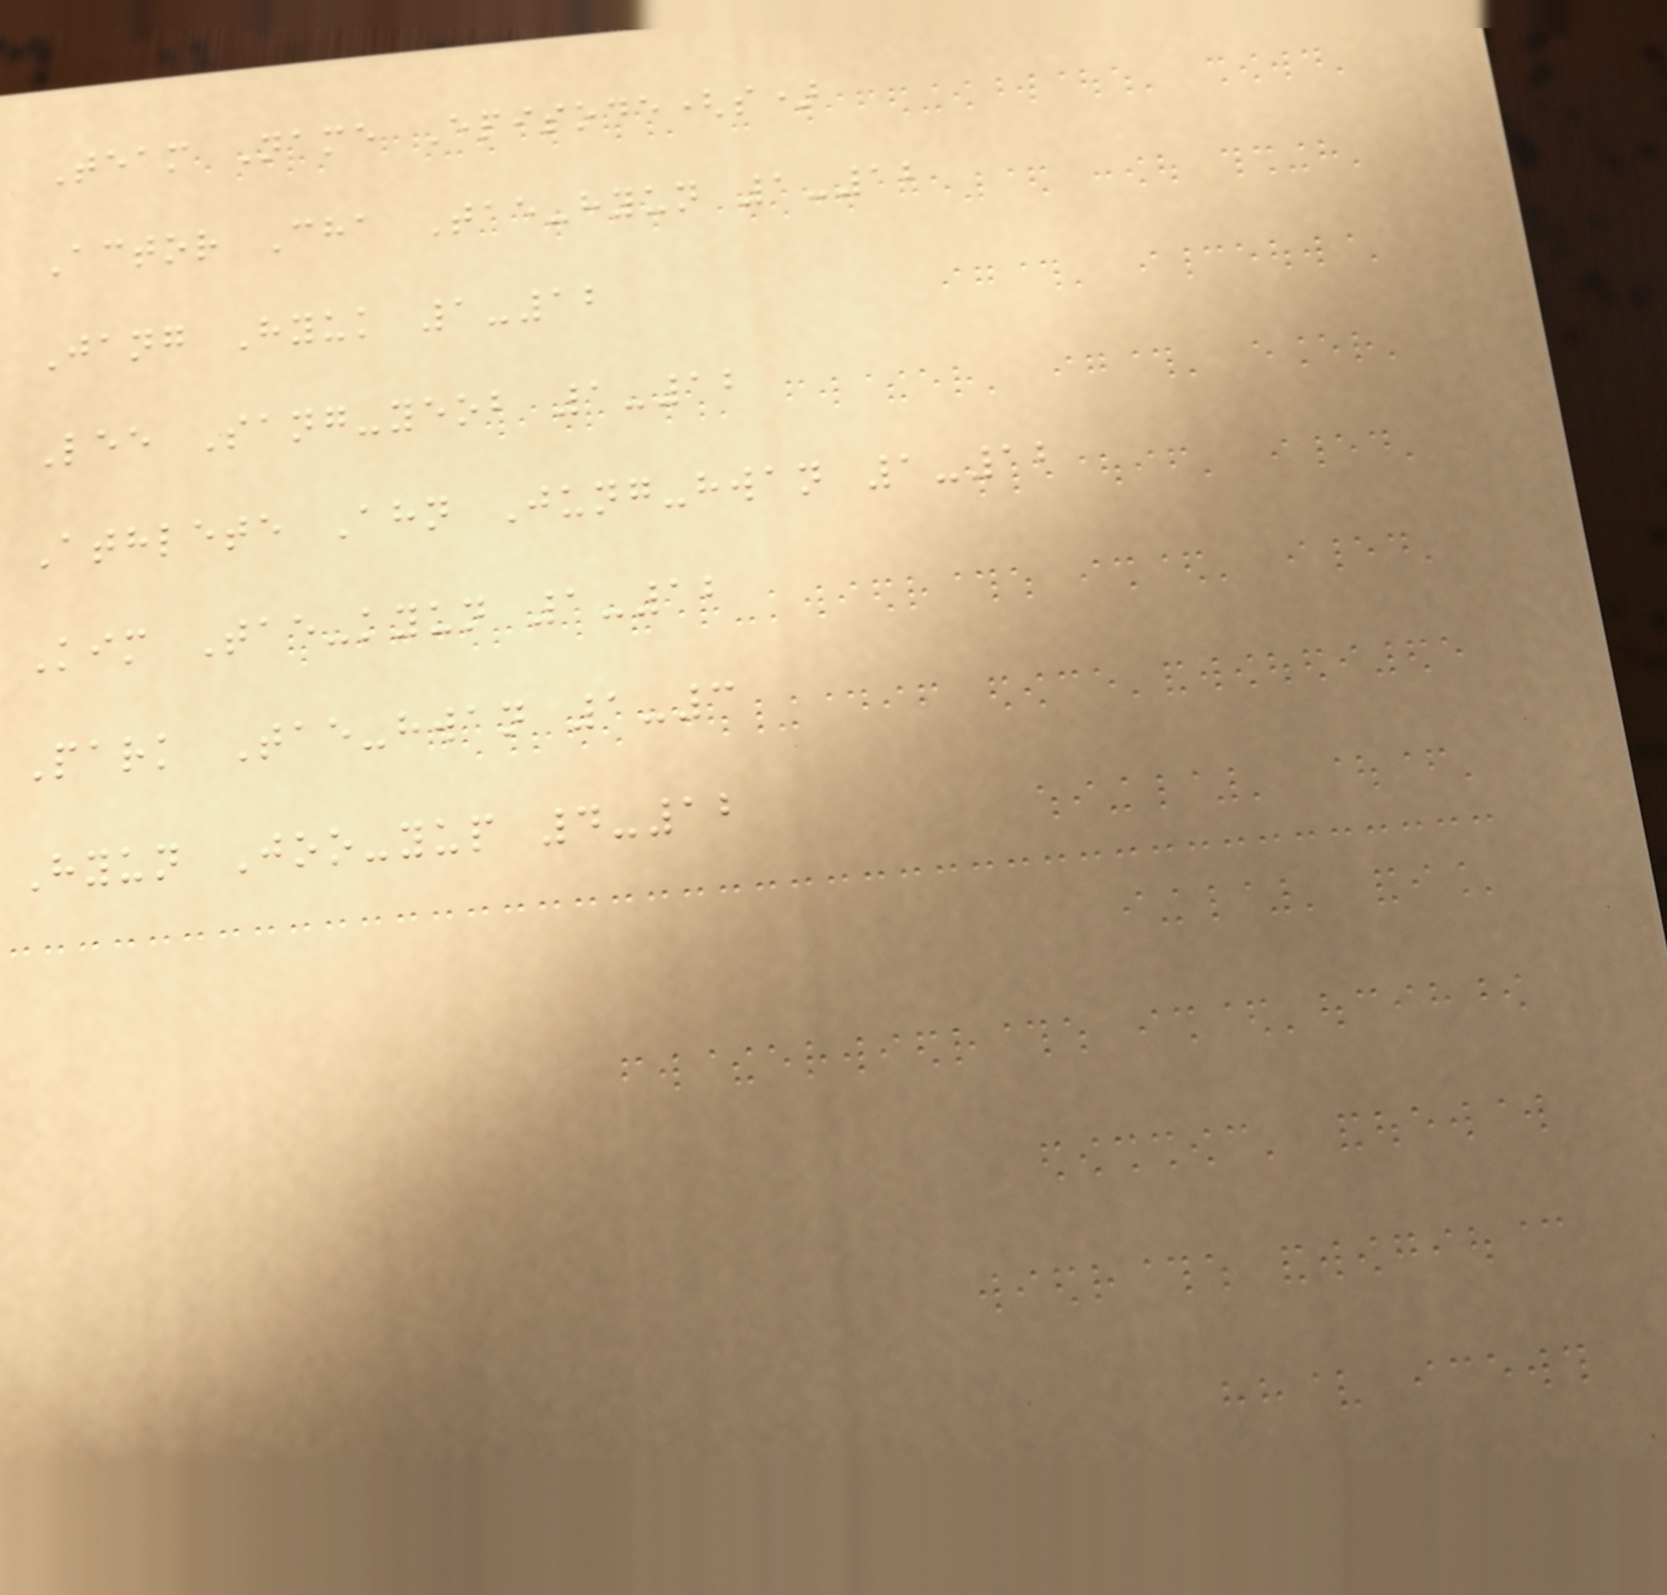Team Name Episode(s)
Actor Cha Tae-hyun 1-12
Jang Hyuk 1-12
Lee Sang-yeob 1-12
Athlete Ahn Jung-hwan 1-12
Kim Tae-kyun 1-12
Park Tae-hwan 1-3
Hyun Joo-yup 4-12
